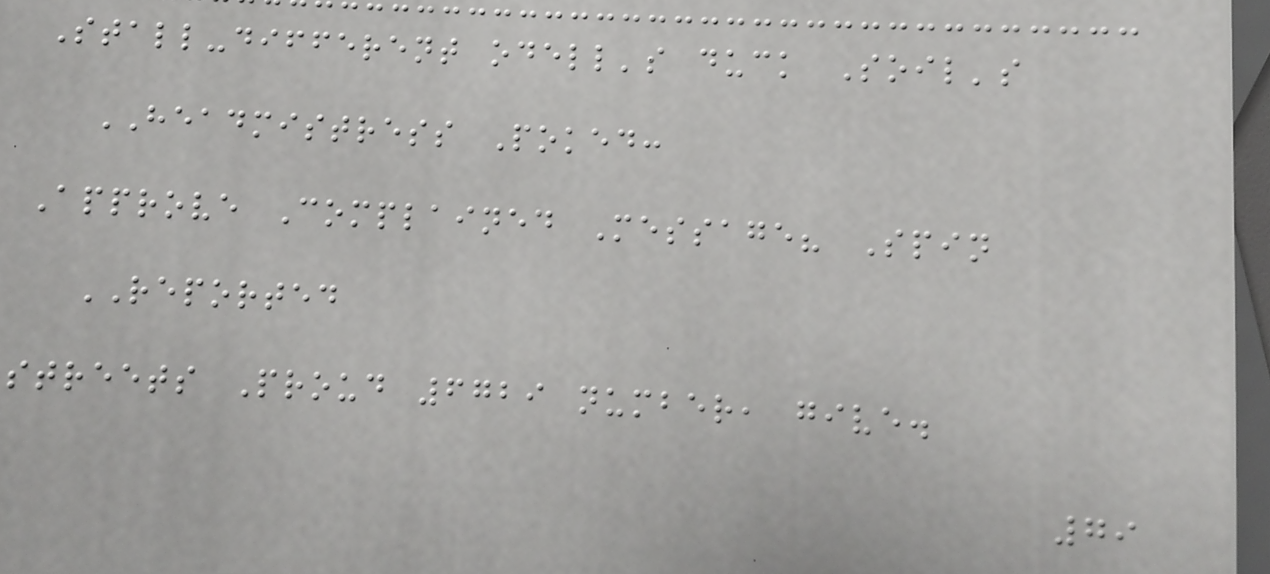Stall-different odell's duck Soil's
HEADMISTRESS Poked:
Approve Complained Message? Spin
REPORTED
streets Proud 6729 number, give.
79
